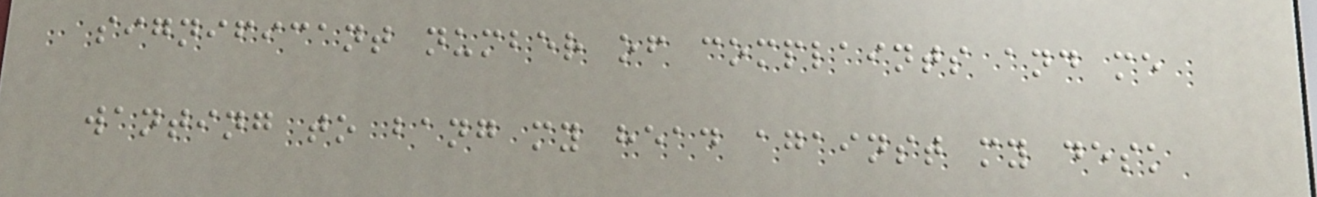significant number of complaints and me
wanting to bang my head against my desk
